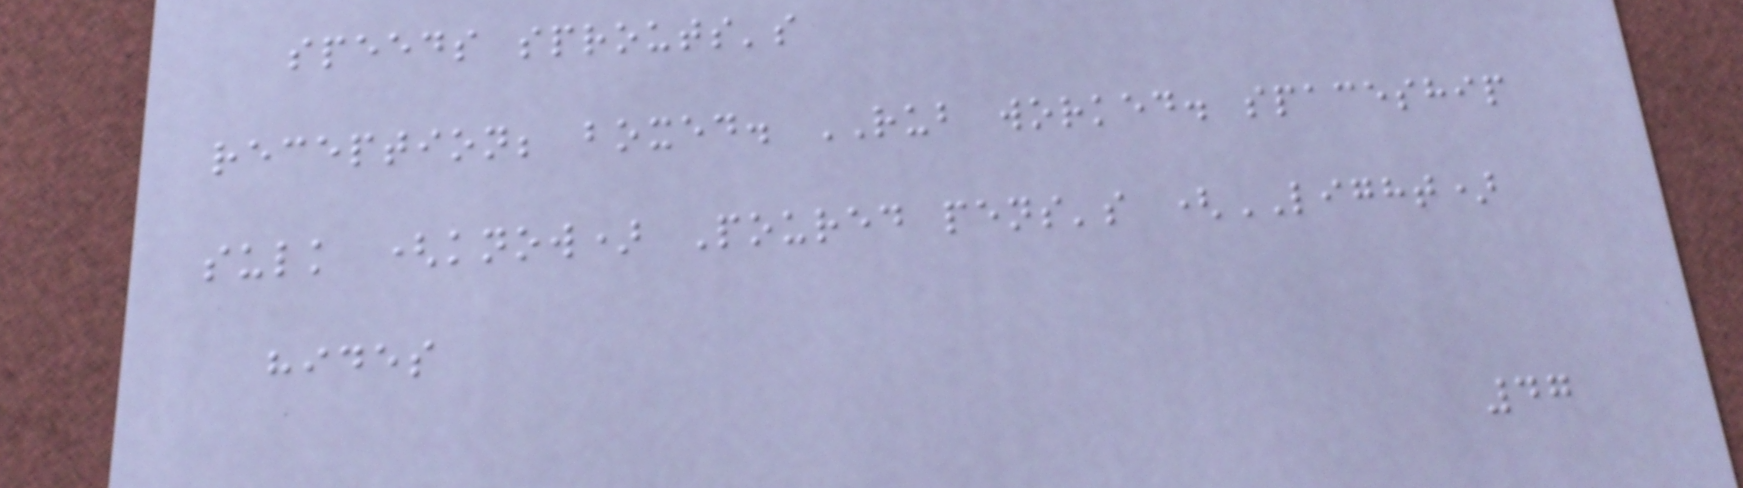speeds sprouts's
reception; boxed. RUB worked. spaceship
sulk (know) Poured pens's (LIGHT)
hides
47
